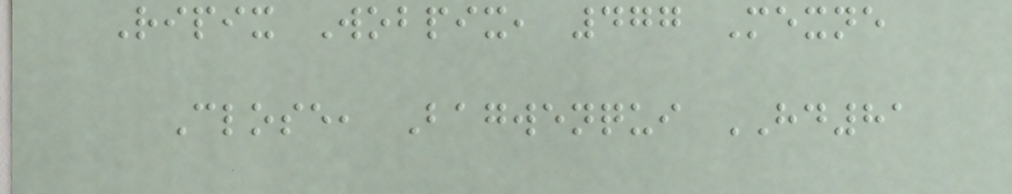Ripix Wobpix, 477 Mexne
Close, Bagwenqui HD81
